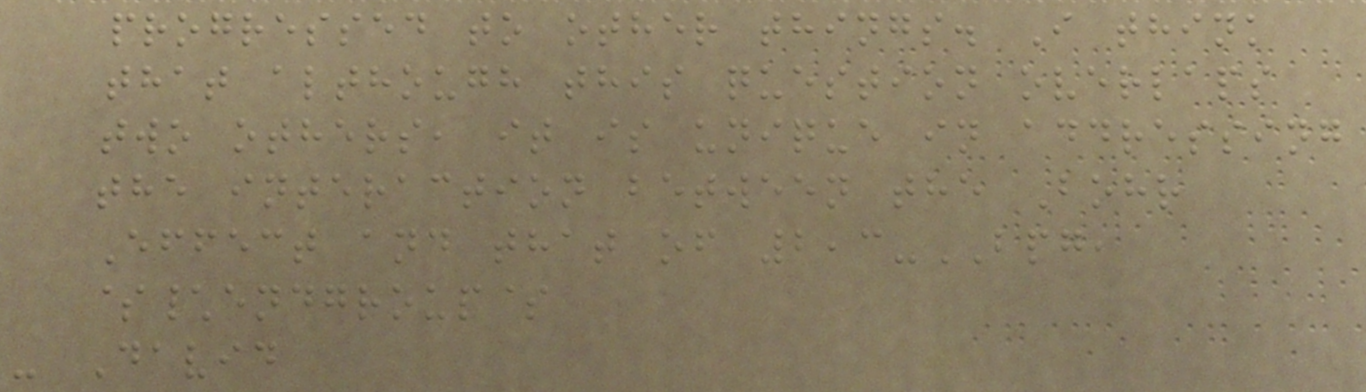progressed to other things. I think
that although this question overlaps
two others, it is unique in addressing
the interaction between the Bohr
Effect and that of 2,3-BPG,
$\endgroup$
- David
